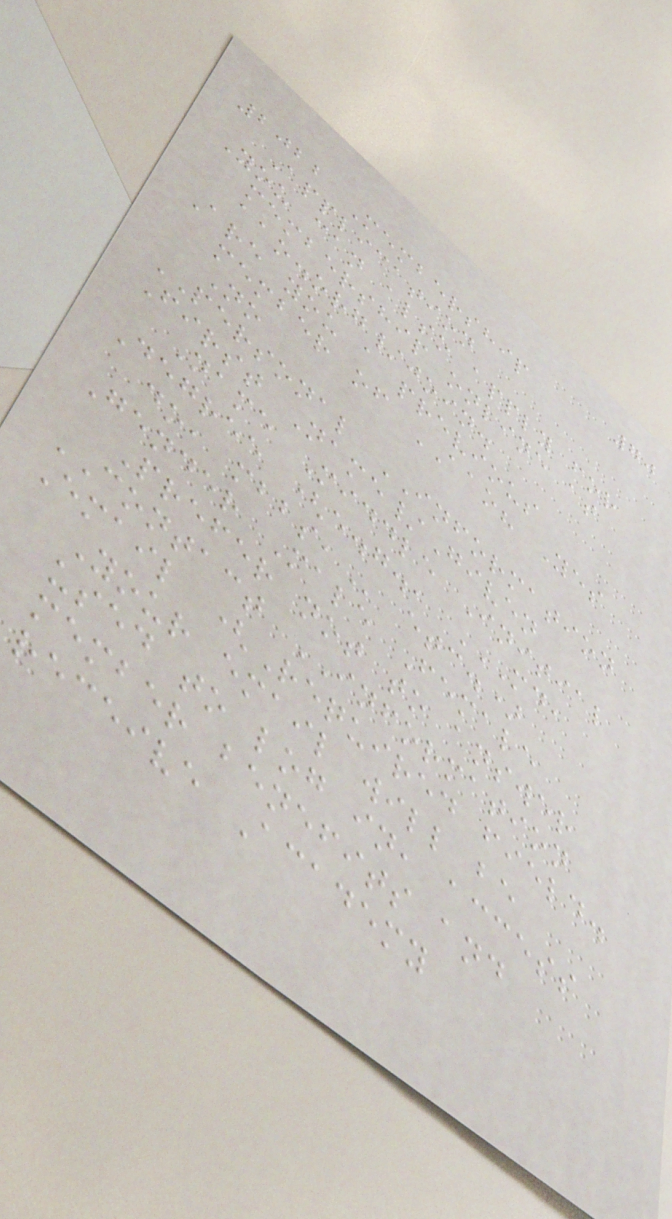70
2022 Membership
Application
You can also apply for
membership online at
aao.org/join.
Are you a previous
member of AAO? Yes
No
PERSONAL INFORMATION
First Name/Given
Name Middle Initial
Degree (e.g., MD,
DO, MBBS, etc.)
Gender Male Female
Prefer not to answer
CONTACT INFORMATION
Email (Required field.
Your email will be
used to log in, access
member benefits and
receive Academy
